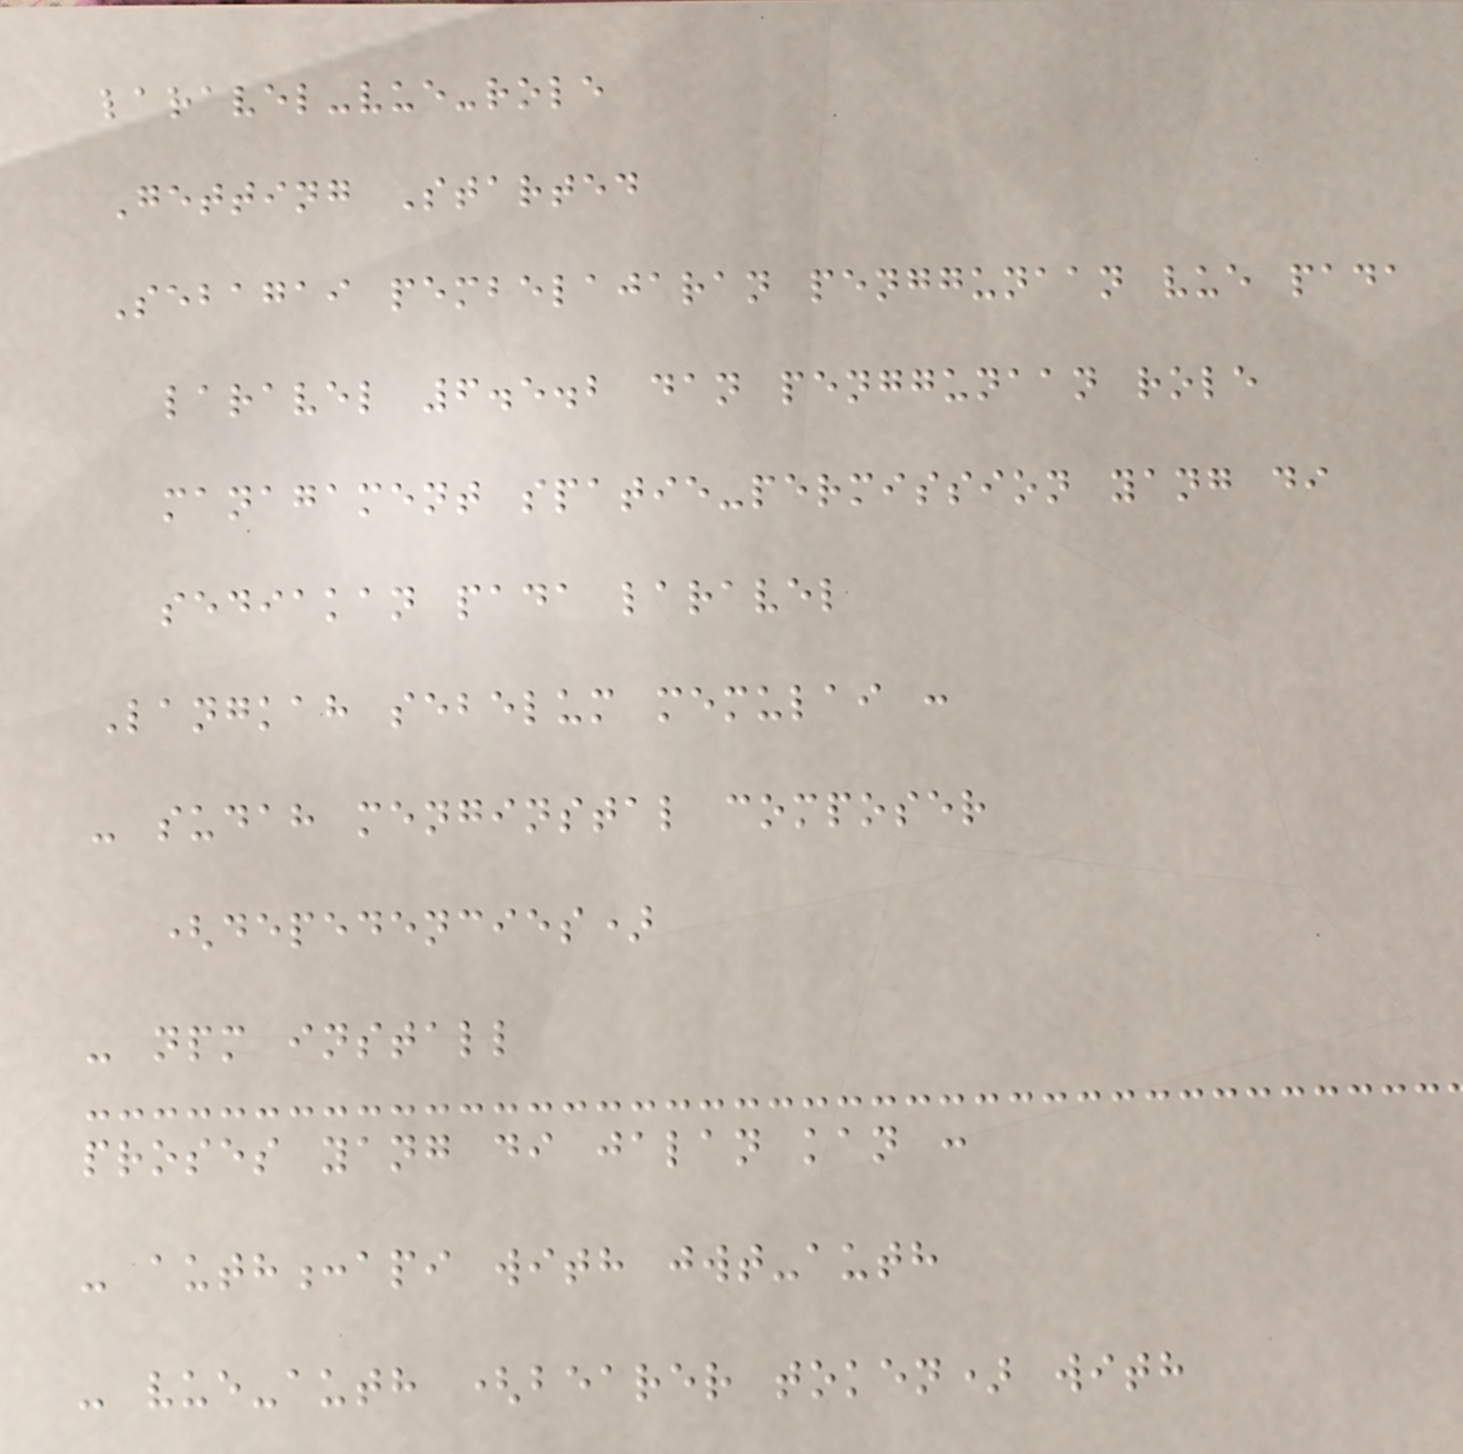laravel-vue-role
Getting Started
Sebagai pembelajaran penggunaan vue pada
laravel 6.5.2 dan penggunaan role
managament spatie-permission yang di
sediakan pada laravel
Langkah sebelum memulai :
- sudah menginstal composer
(depedencies)
- npm install
proses yang di jalan kan :
- auth:api with jwt-auth
- vue-auth (bearer token) with
